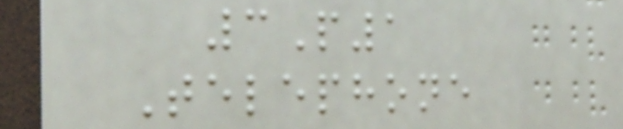3P1
Telephone
